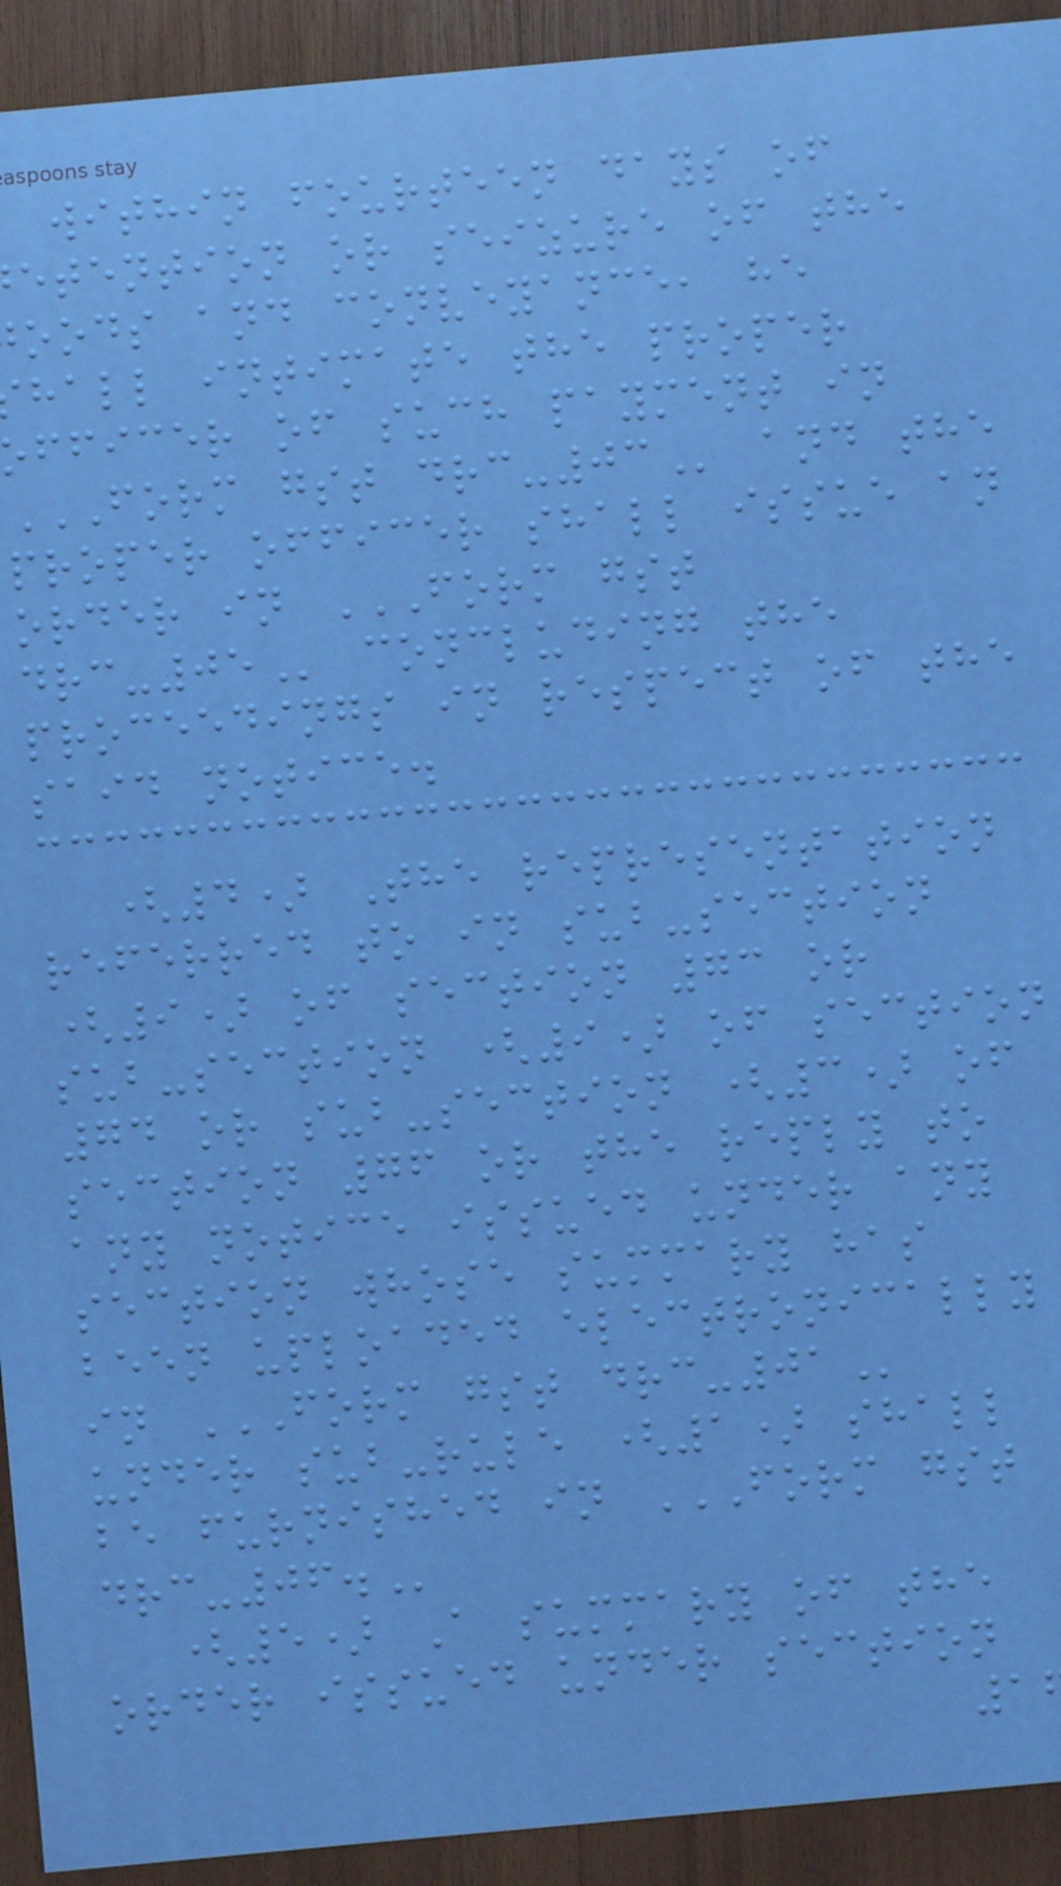within fourteen days of
etention or seizure of the
oods and conveyance, he
hall intimate the proper
fficer of such payment in
FORM GST DRC-03 and the
proper officer shall issue an
order in FORM GST
concluding the
proceedings in respect of the
said notice.
(4) The representation
referred to in sub-section
(9) of section 73 or
sub-section (9) of section
74 or sub-section (3) of
section 76 or the reply to
any notice issued under any
section whose summary has
been uploaded electronically
in FORM GST DRC-01
under sub-rule (1) shall
be furnished in FORM GST
(5) A summary of the
order issued under section
